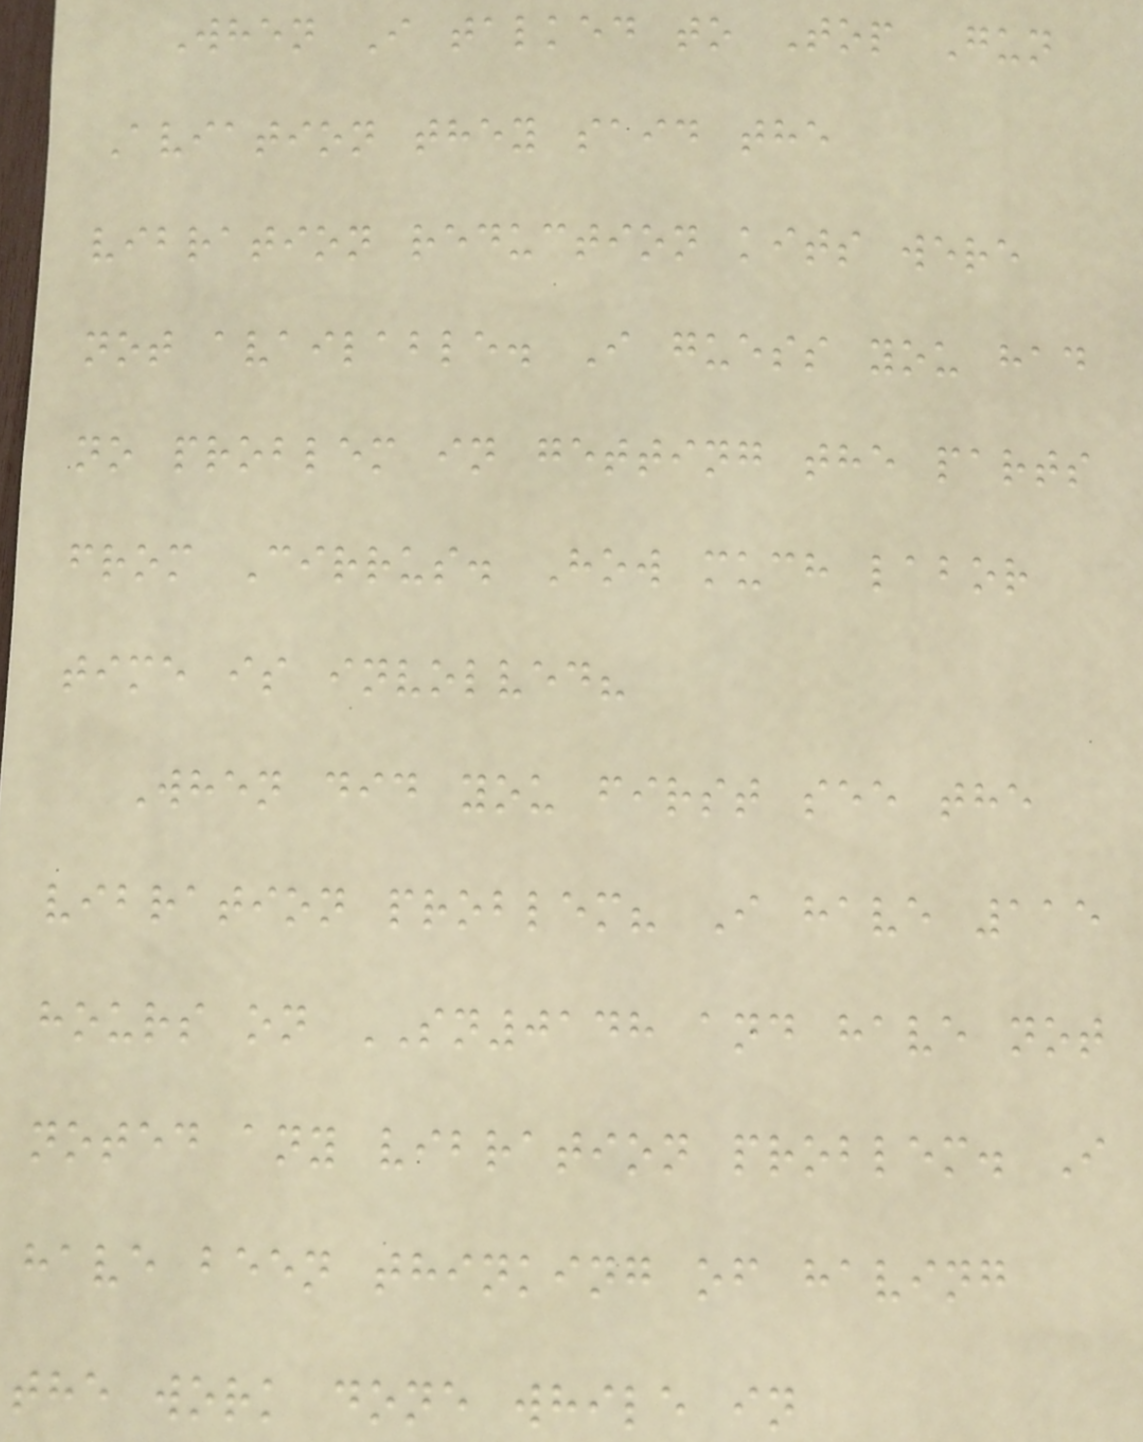When I talked to Top Gun
Aviation they said the
vibration reduction kits were
not available. I guess you had
no problem in getting the parts
from Cirrus. How much labor
time is involved?
When did you first see the
vibration problem? I have 115
hours on SN0148 and have not
noted any vibration problem. I
have been thinking of having
the work done while in
